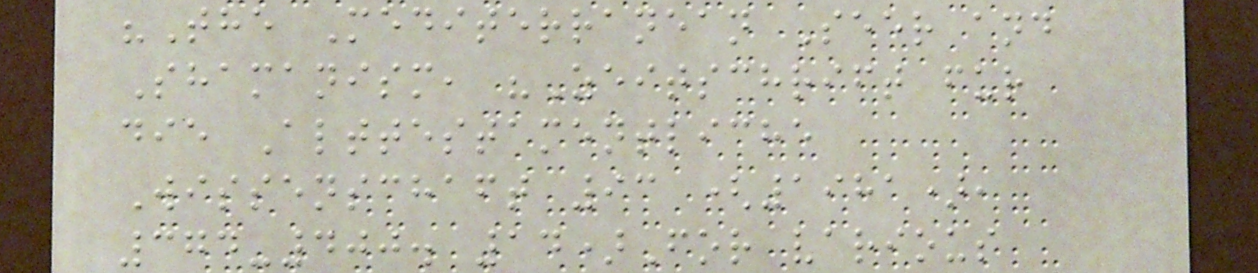"The Mediterranean Seer and
Shamanism, "Zeitschrift fur
die Alttestamentliche
Wissenschaft 93 (1981),
374-400. 14)For various
